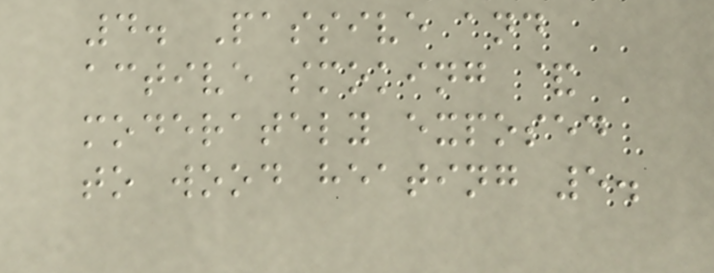4. Passive and
active smoking &
moderately exposed
to wood heating 5.
